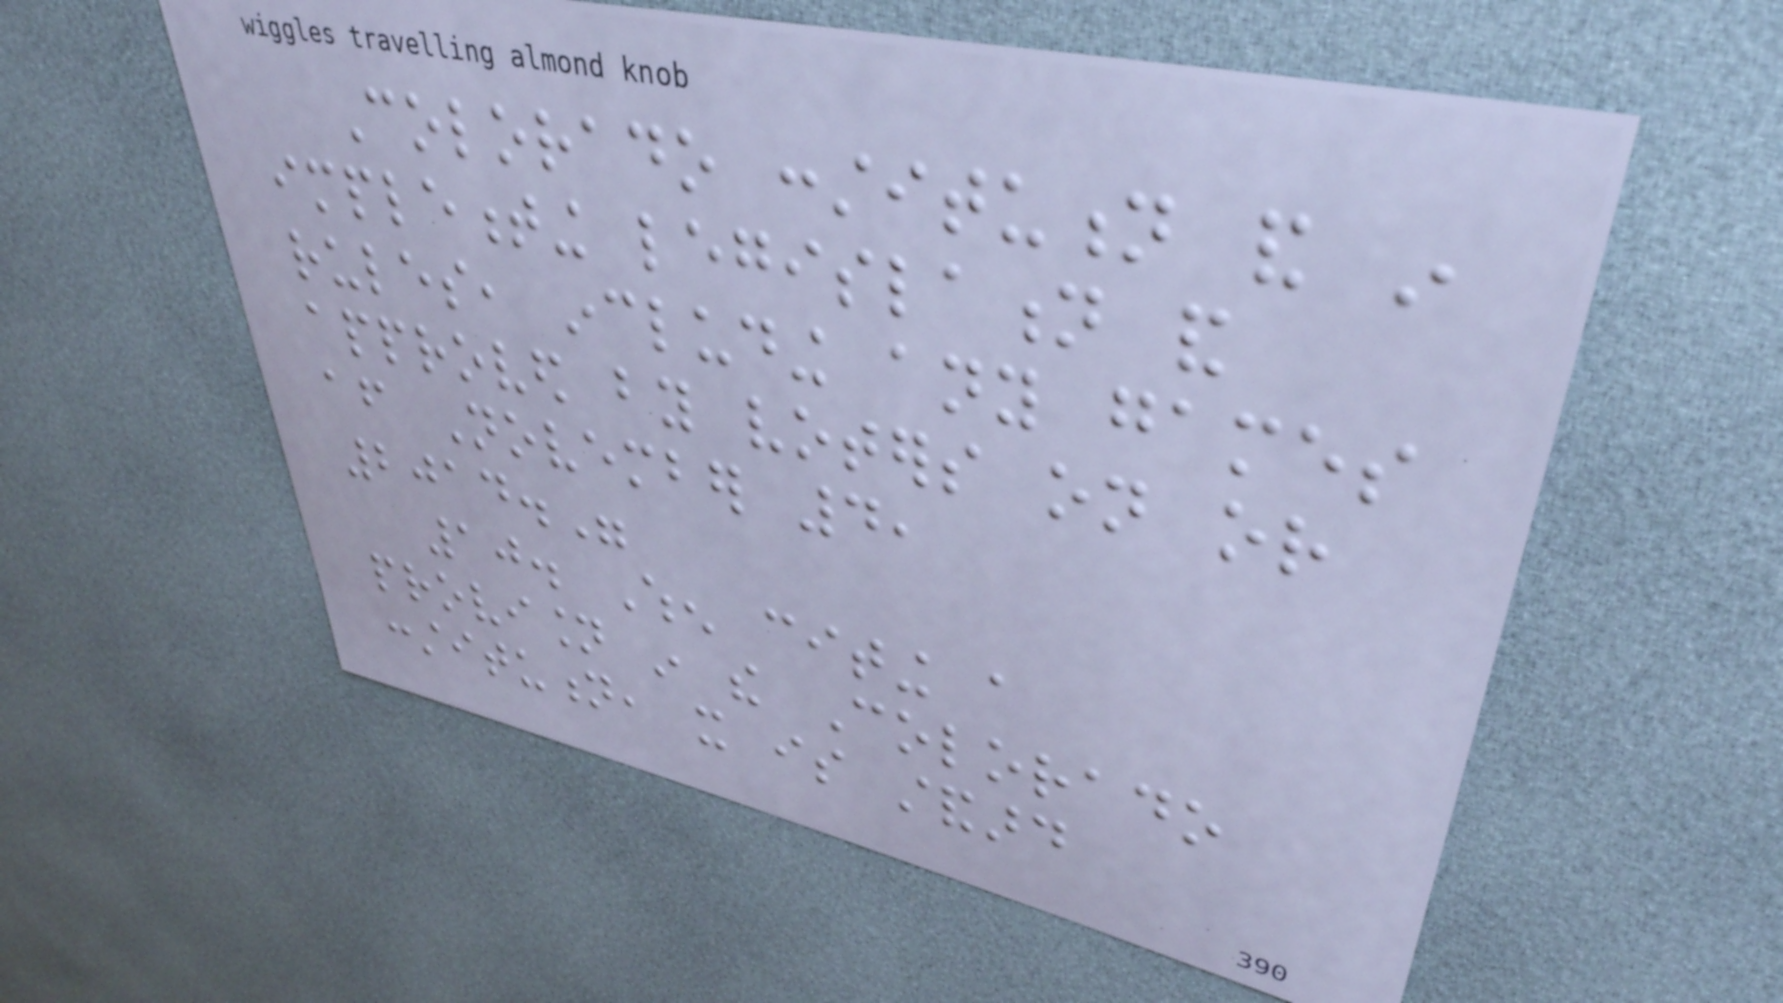Colorado constitution and in
implementing legislation and
rules, including any games
approved by voters on or
after November 4,
2014."
10. When citing a
provision in the Colorado
constitution, it is standard
